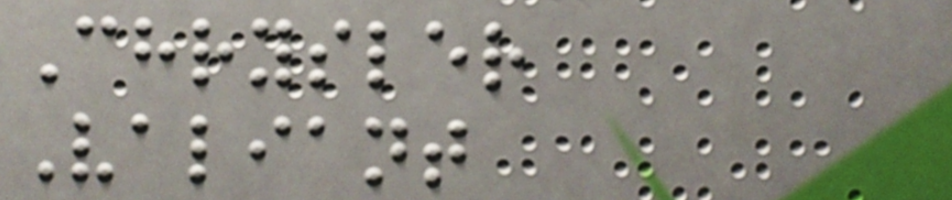Chrysler
Valiant
